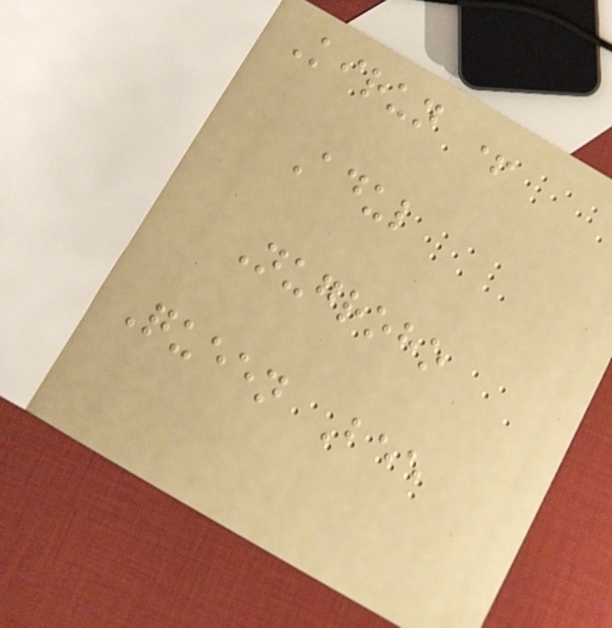Kirun +
Adul
Nugroho
Queen Bee
